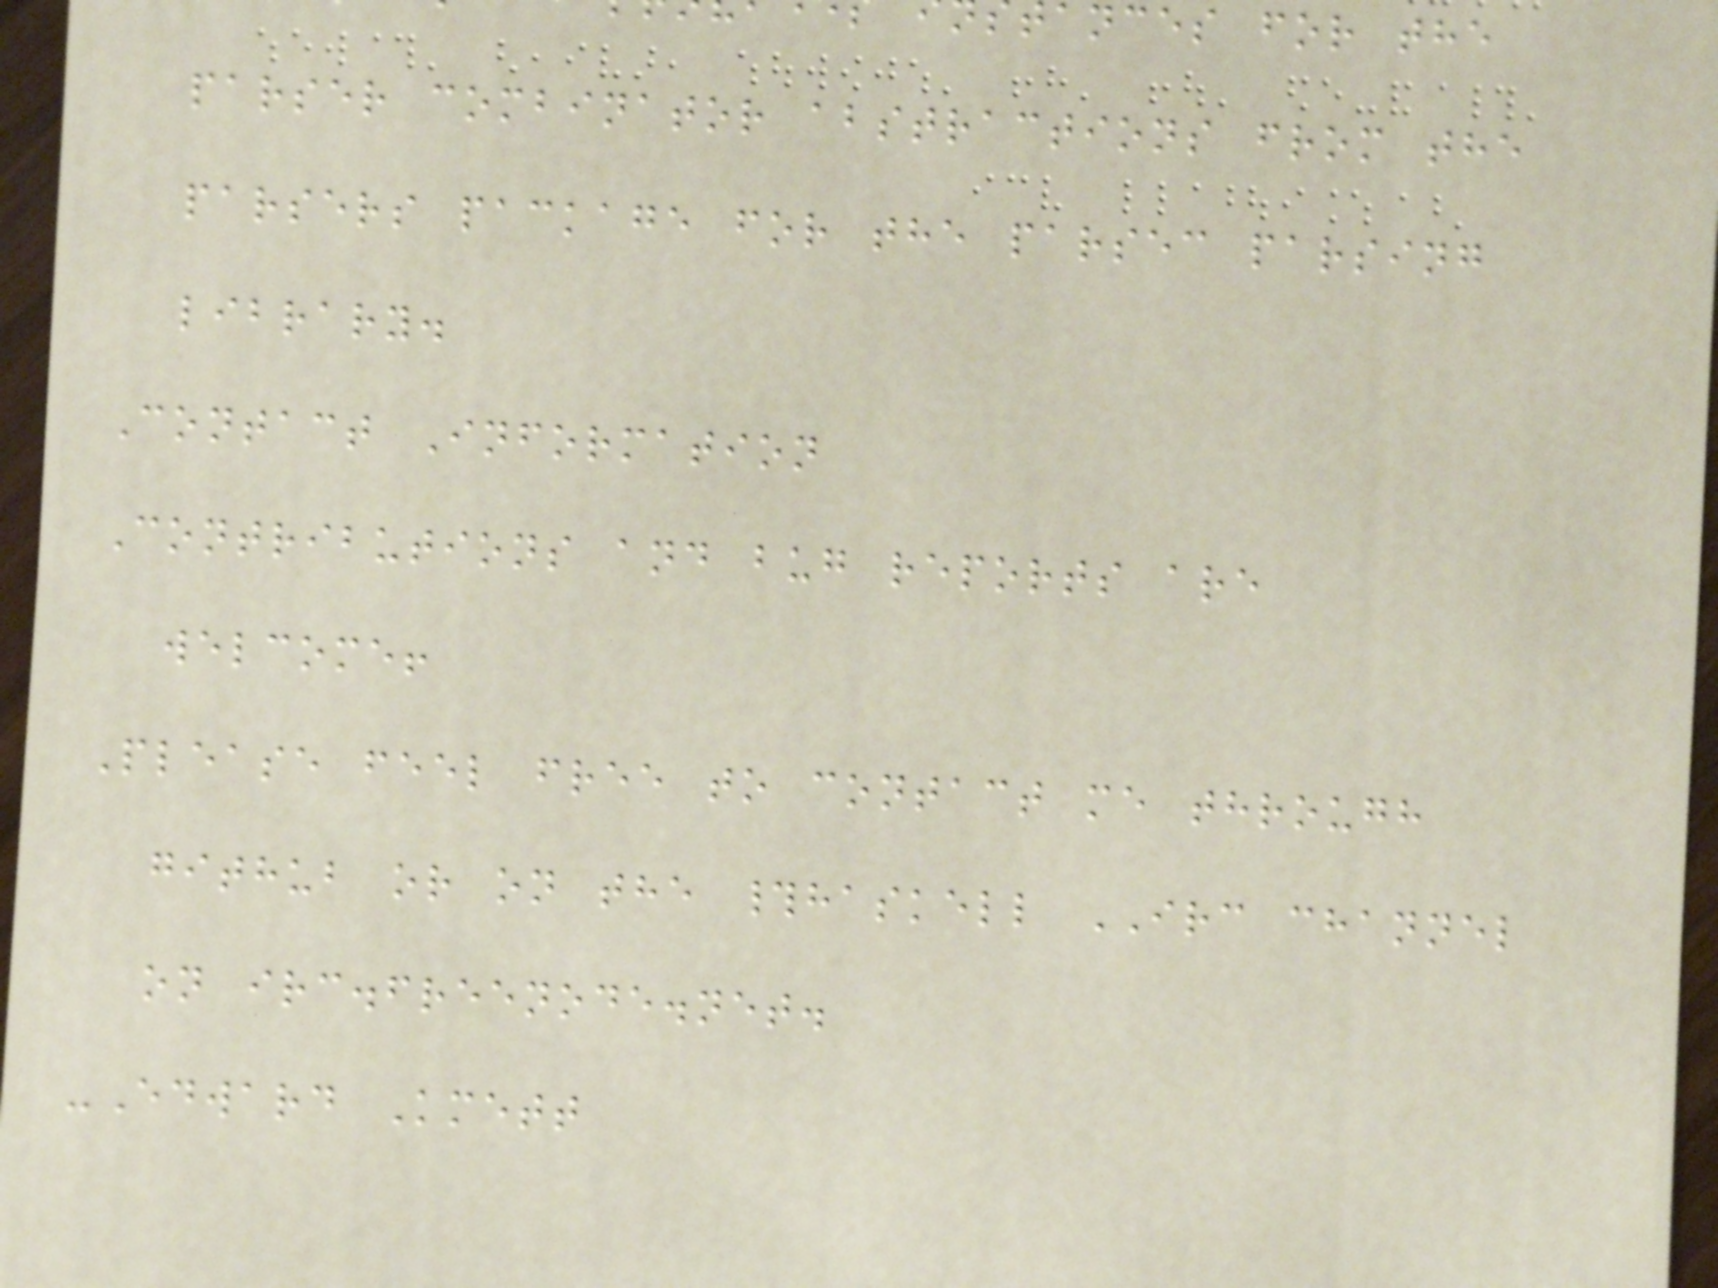ances for the
parser combinator abstractions from the
parsers package for the parsec parsing
library.
Contact Information
Contributions and bug reports are
welcome!
Please feel free to contact me through
github or on the #haskell IRC channel
on irc.freenode.net.
-Edward Kmett
